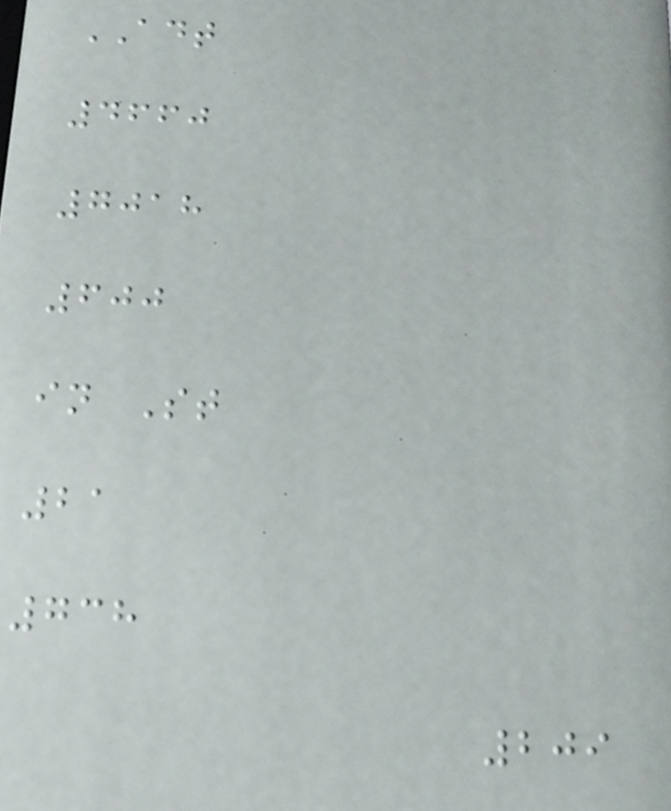ADT
4660
7018
600
in St
21
738
209
